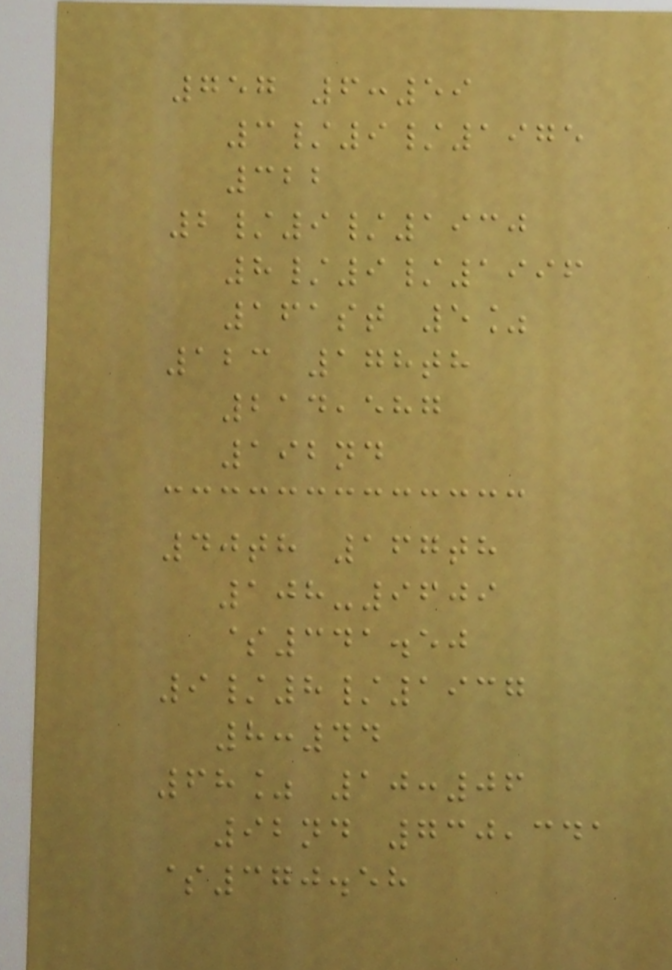757 6:59
3/9/1975
322
2/9/1930
8/9/1996
161st 5%
123 178th
214,587
192nd
40th 167th
108-9609
$341.50
9/8/1937
8:44
68% 10:06
92nd 730,341
$370.58
